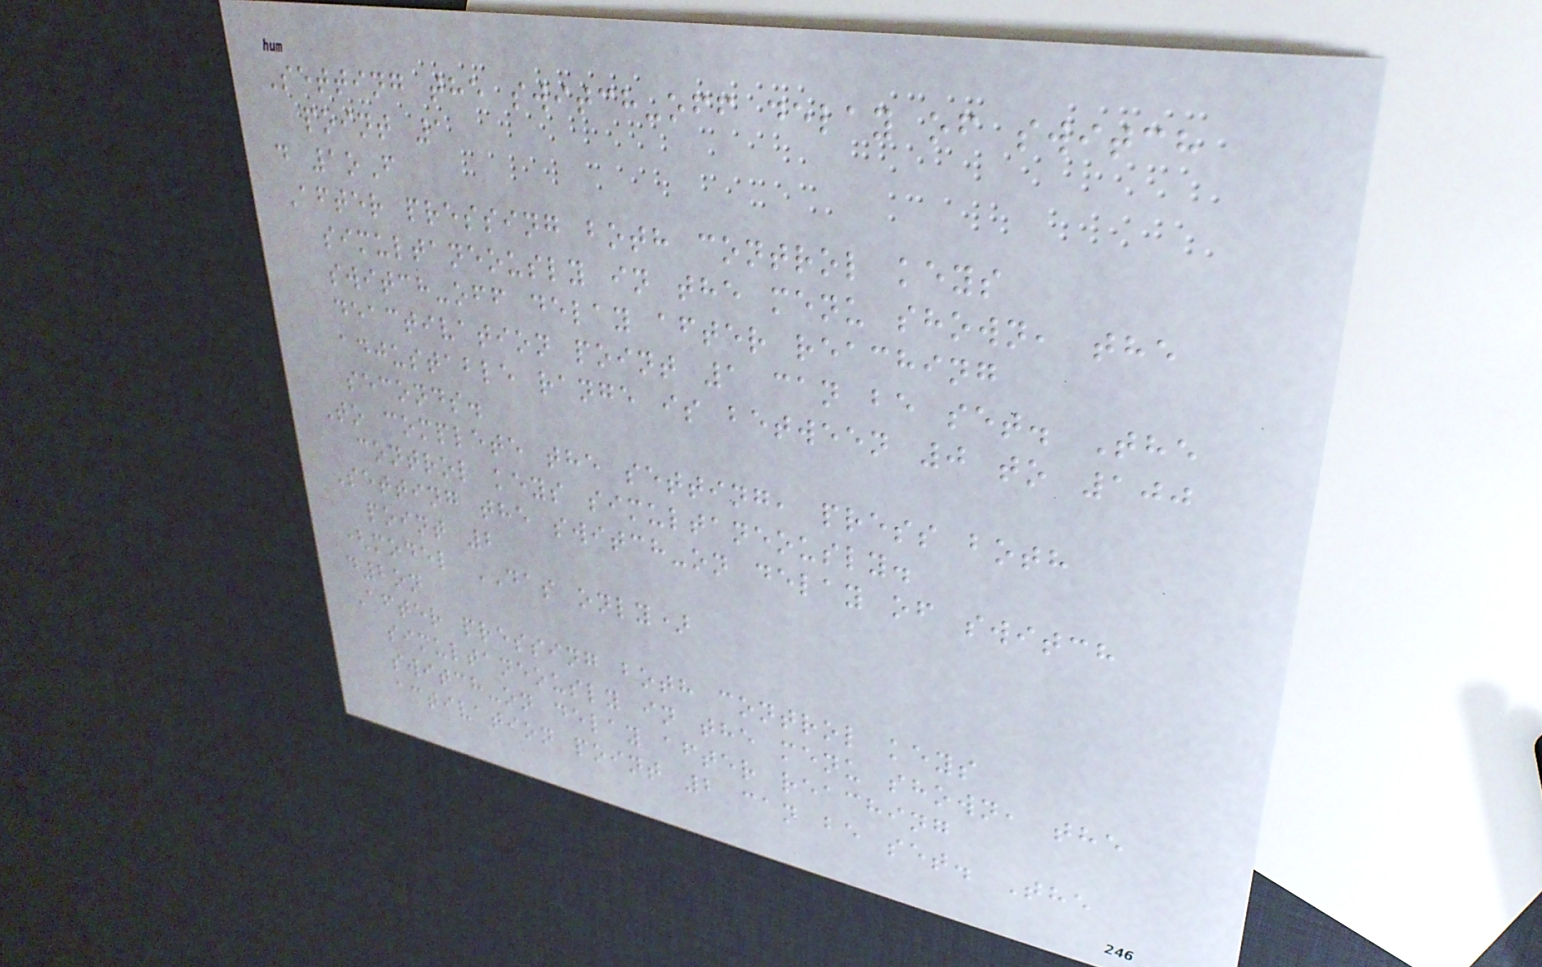Setting the switch-off delay of switch
point 1
d 1oF
After pressing both control keys
simultaneously in the menu shown, the
switch-off delay after reaching
deactivation point 1 can be set. The
adjustable range is between 0 to 100
seconds.
To complete the setting, press both
control keys simultaneously.
Setting the switch-on delay of switch
point 2
(model DAS only)
d2on
After pressing both control keys
simultaneously in the menu shown, the
switch-on delay after reaching
activation point 2 can be set. The
